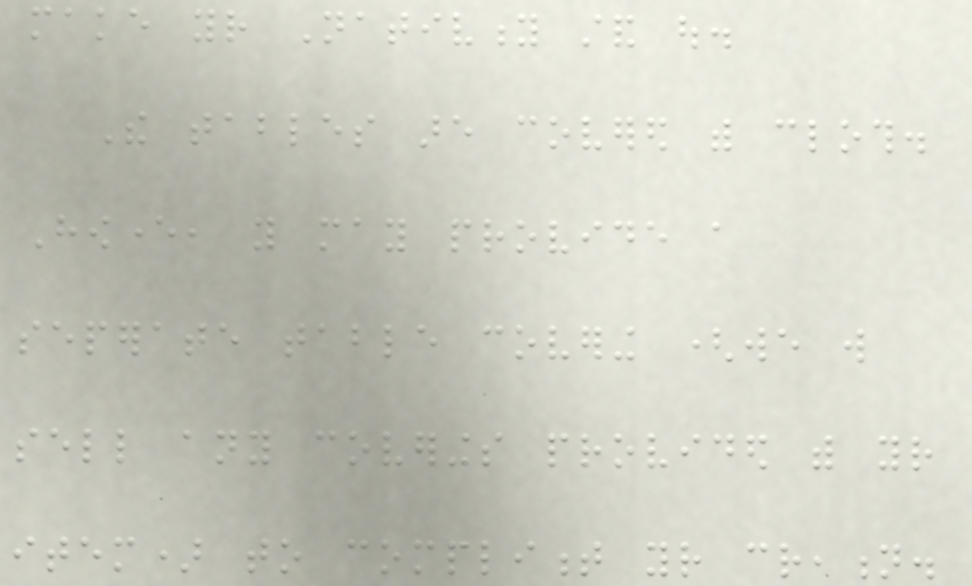make your Nativity stand out.
The tables are covered with cloth.
However, you may provide a
seperate table covering (we will
sell any coverings provided with your
item) to compliment your creation.
